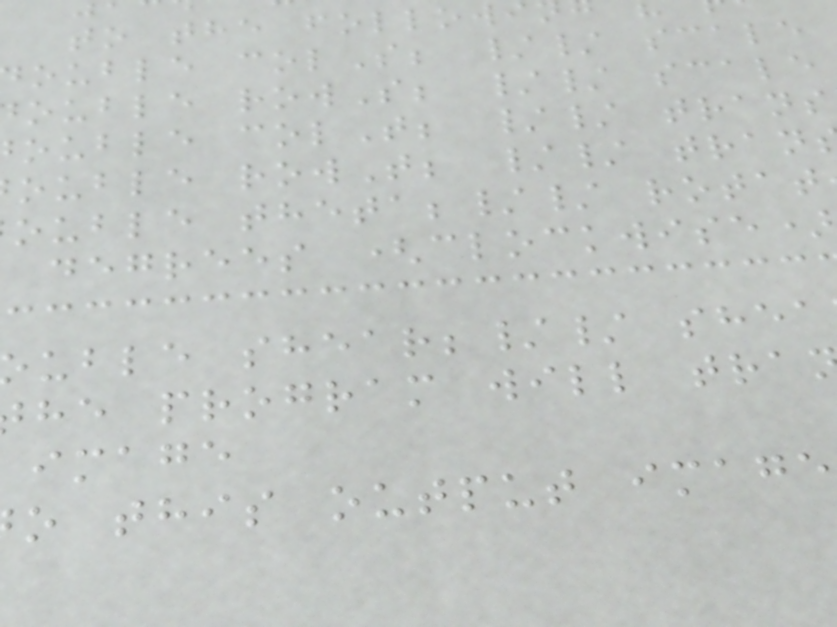to the follow
ouble colS; // scale
ouble rowS; // scale
ouble colT; // trans
ouble rowT; // tran
ouble theta;// rotat
degrees (clockwise)
uble shear;// shea
he program will tra
image
o this output image
